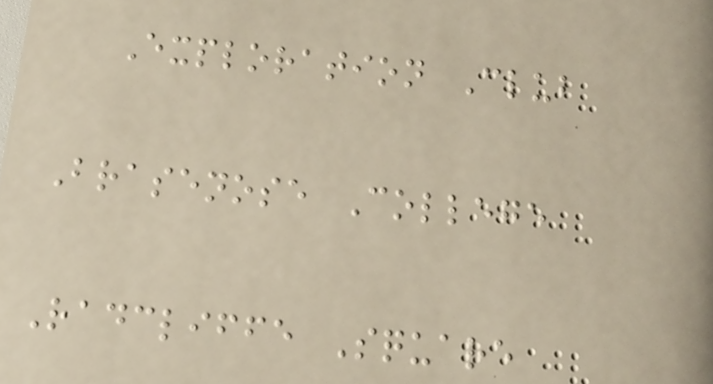Exploration Club
Brasenose College
Radcliffe Square
